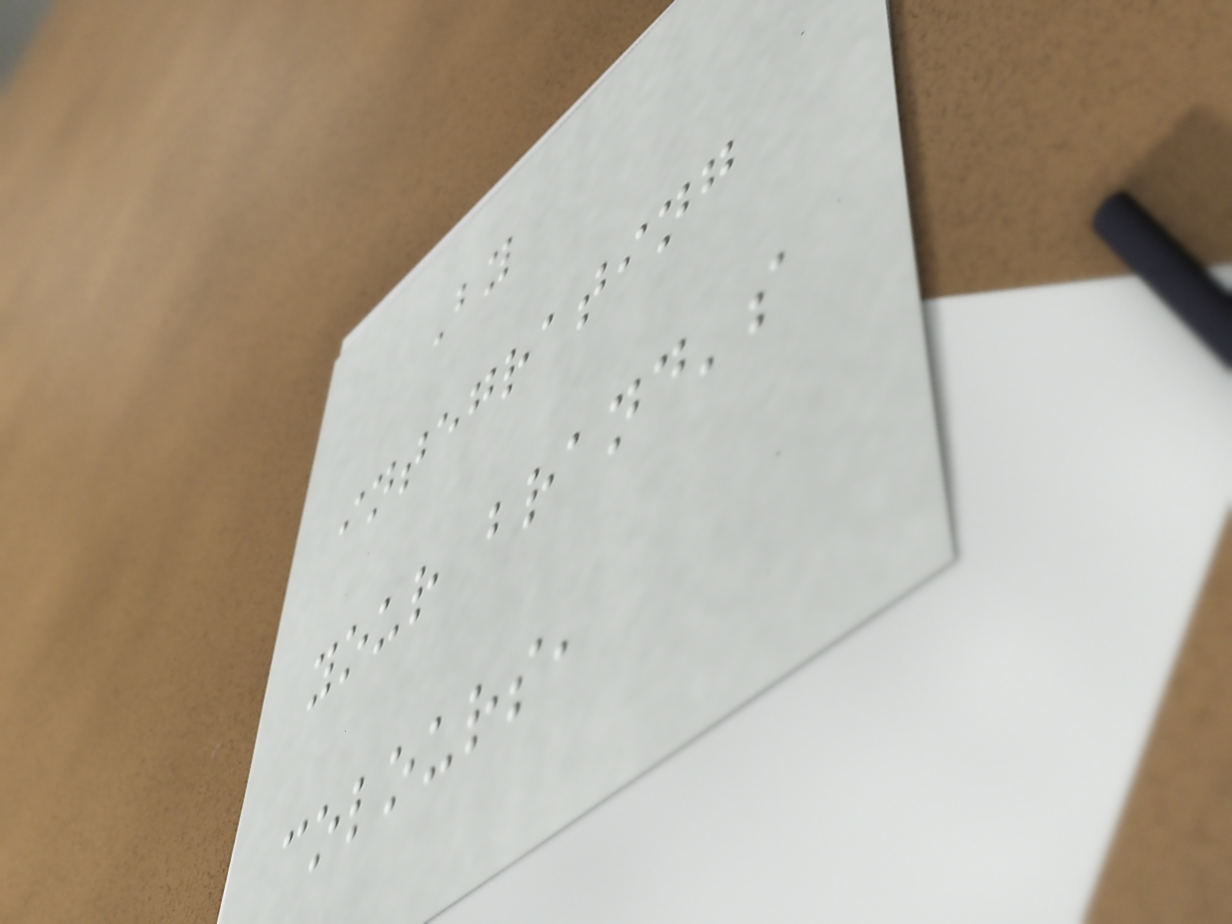By
integrating
your brand's
colours,
